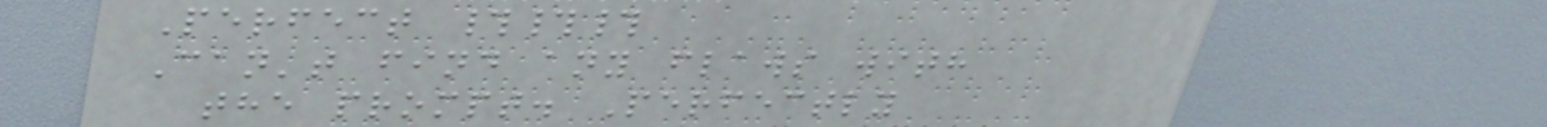Perfect ###
Can't find any flaws with
the prompt. Perfectly
